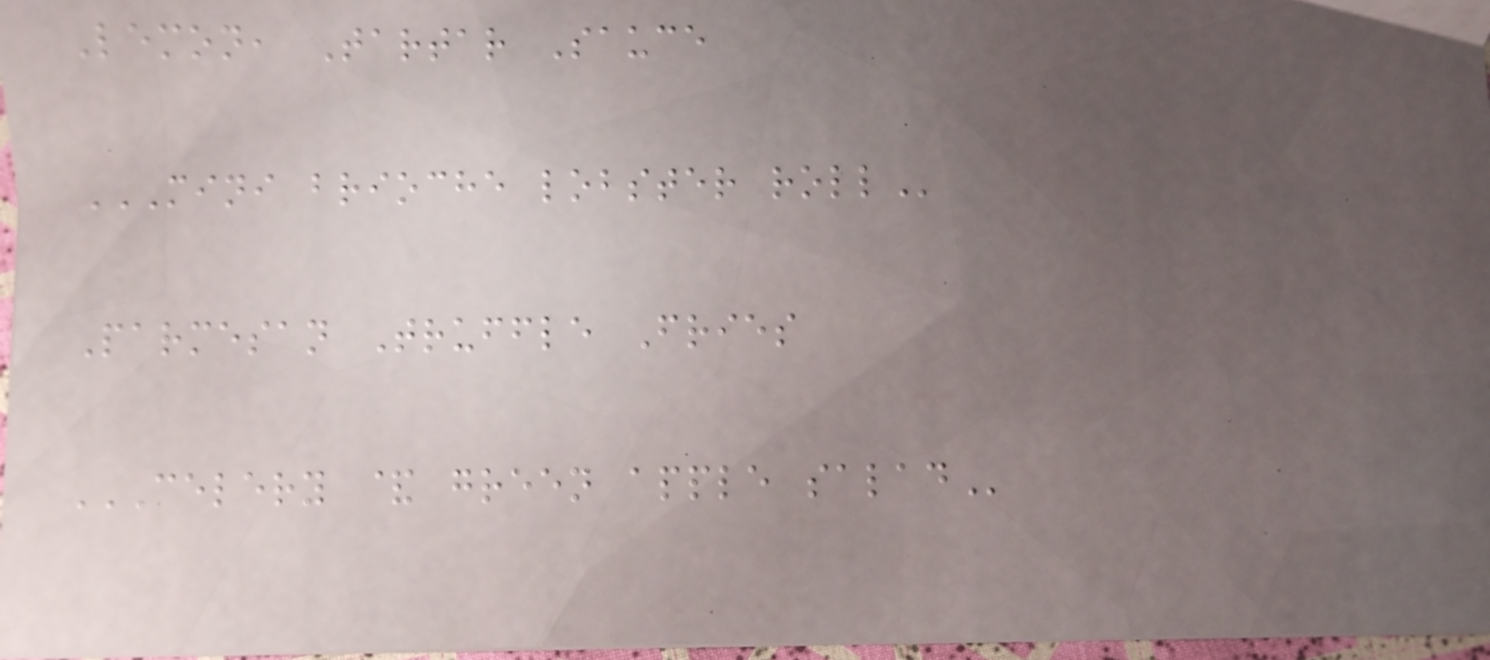Lemon, Tartar Sauce
MINI BRIOCHE LOBSTER ROLL
Parmesan Truffle Fries
CELERY & GREEN APPLE SALAD
